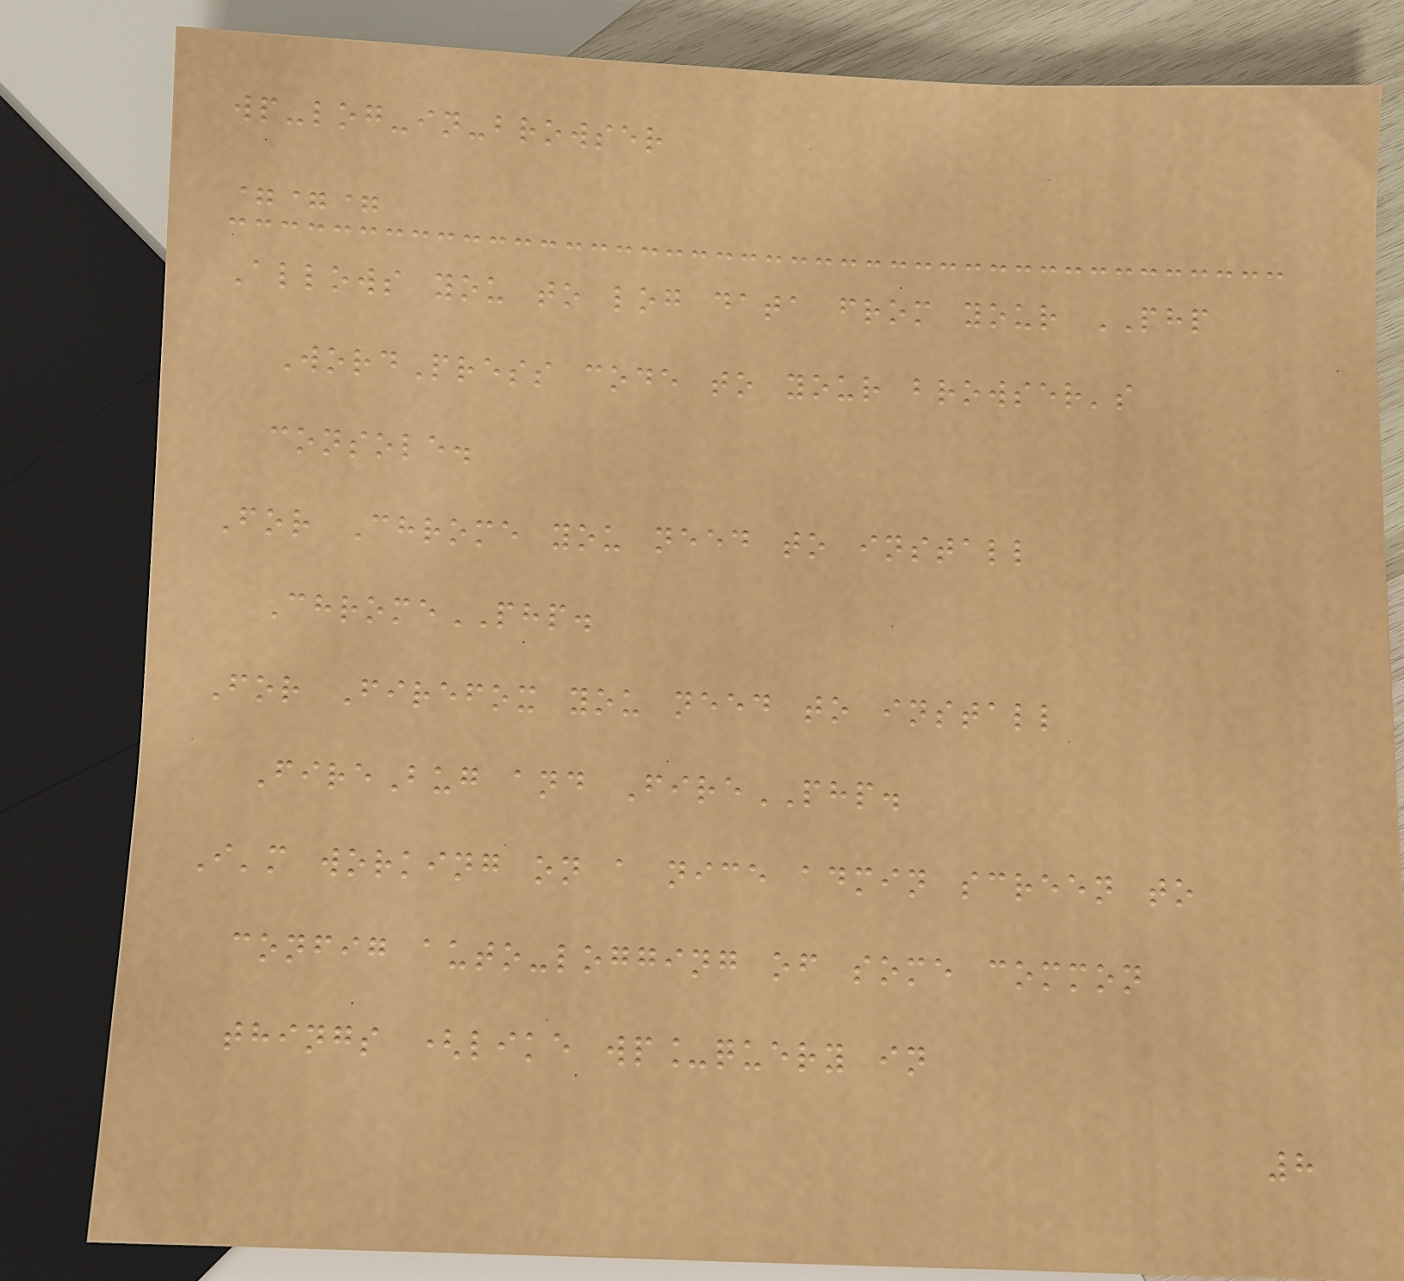wp-log-in-browser
===
Allows you to log data from your PHP
WordPress code to your browser's
console.
For Chrome you need to install
ChromePHP.
For Firefox you need to install
FireBug and FirePHP.
I'm working on a nice admin screen to
config auto-logging of some common
things (like wp_query in
8
